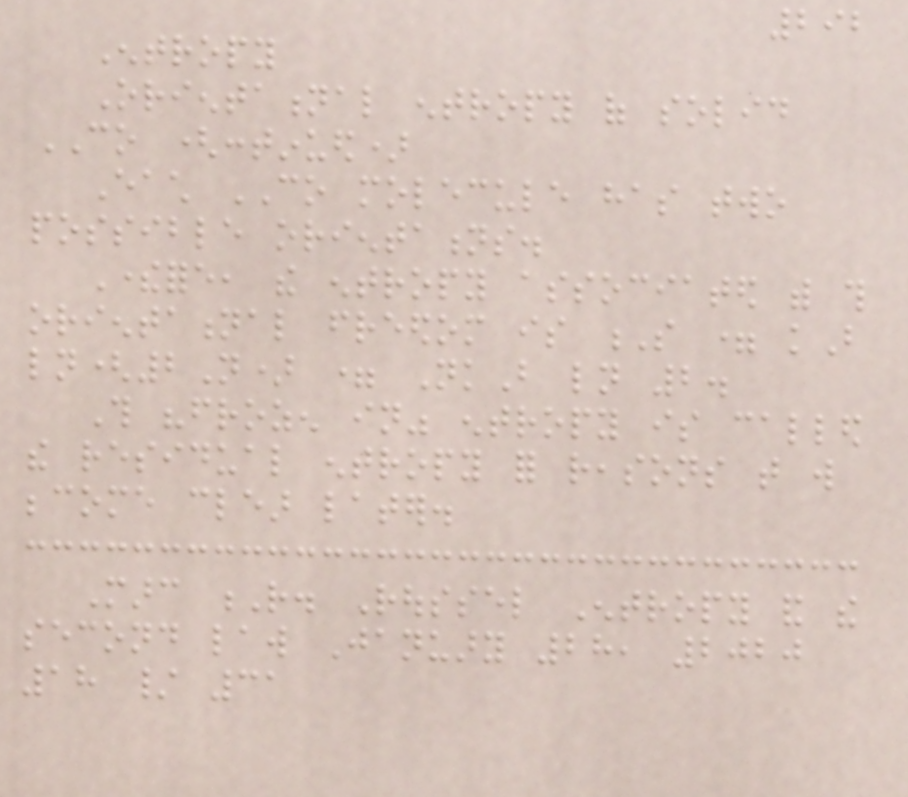292
Entropy
Orientational entropy of solid
CO (continued)
Each CO molecule has two
possible orientations.
Therefore, the entropy associated with this
orientational freedom is S = kB
ln(2N) = NkB ln 2.
This "frozen in" entropy is called
the residual entropy for reasons that will
become clear later.
Marc R. Roussel Entropy and the
second law January 28, 2020
18 / 31
